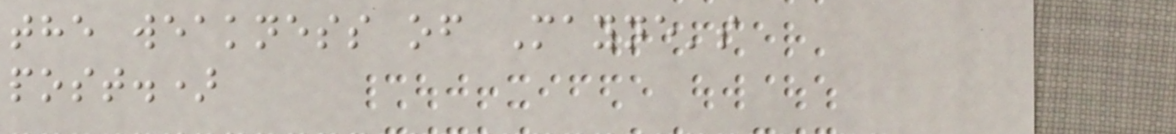the weakness of Mayne's
post.)
